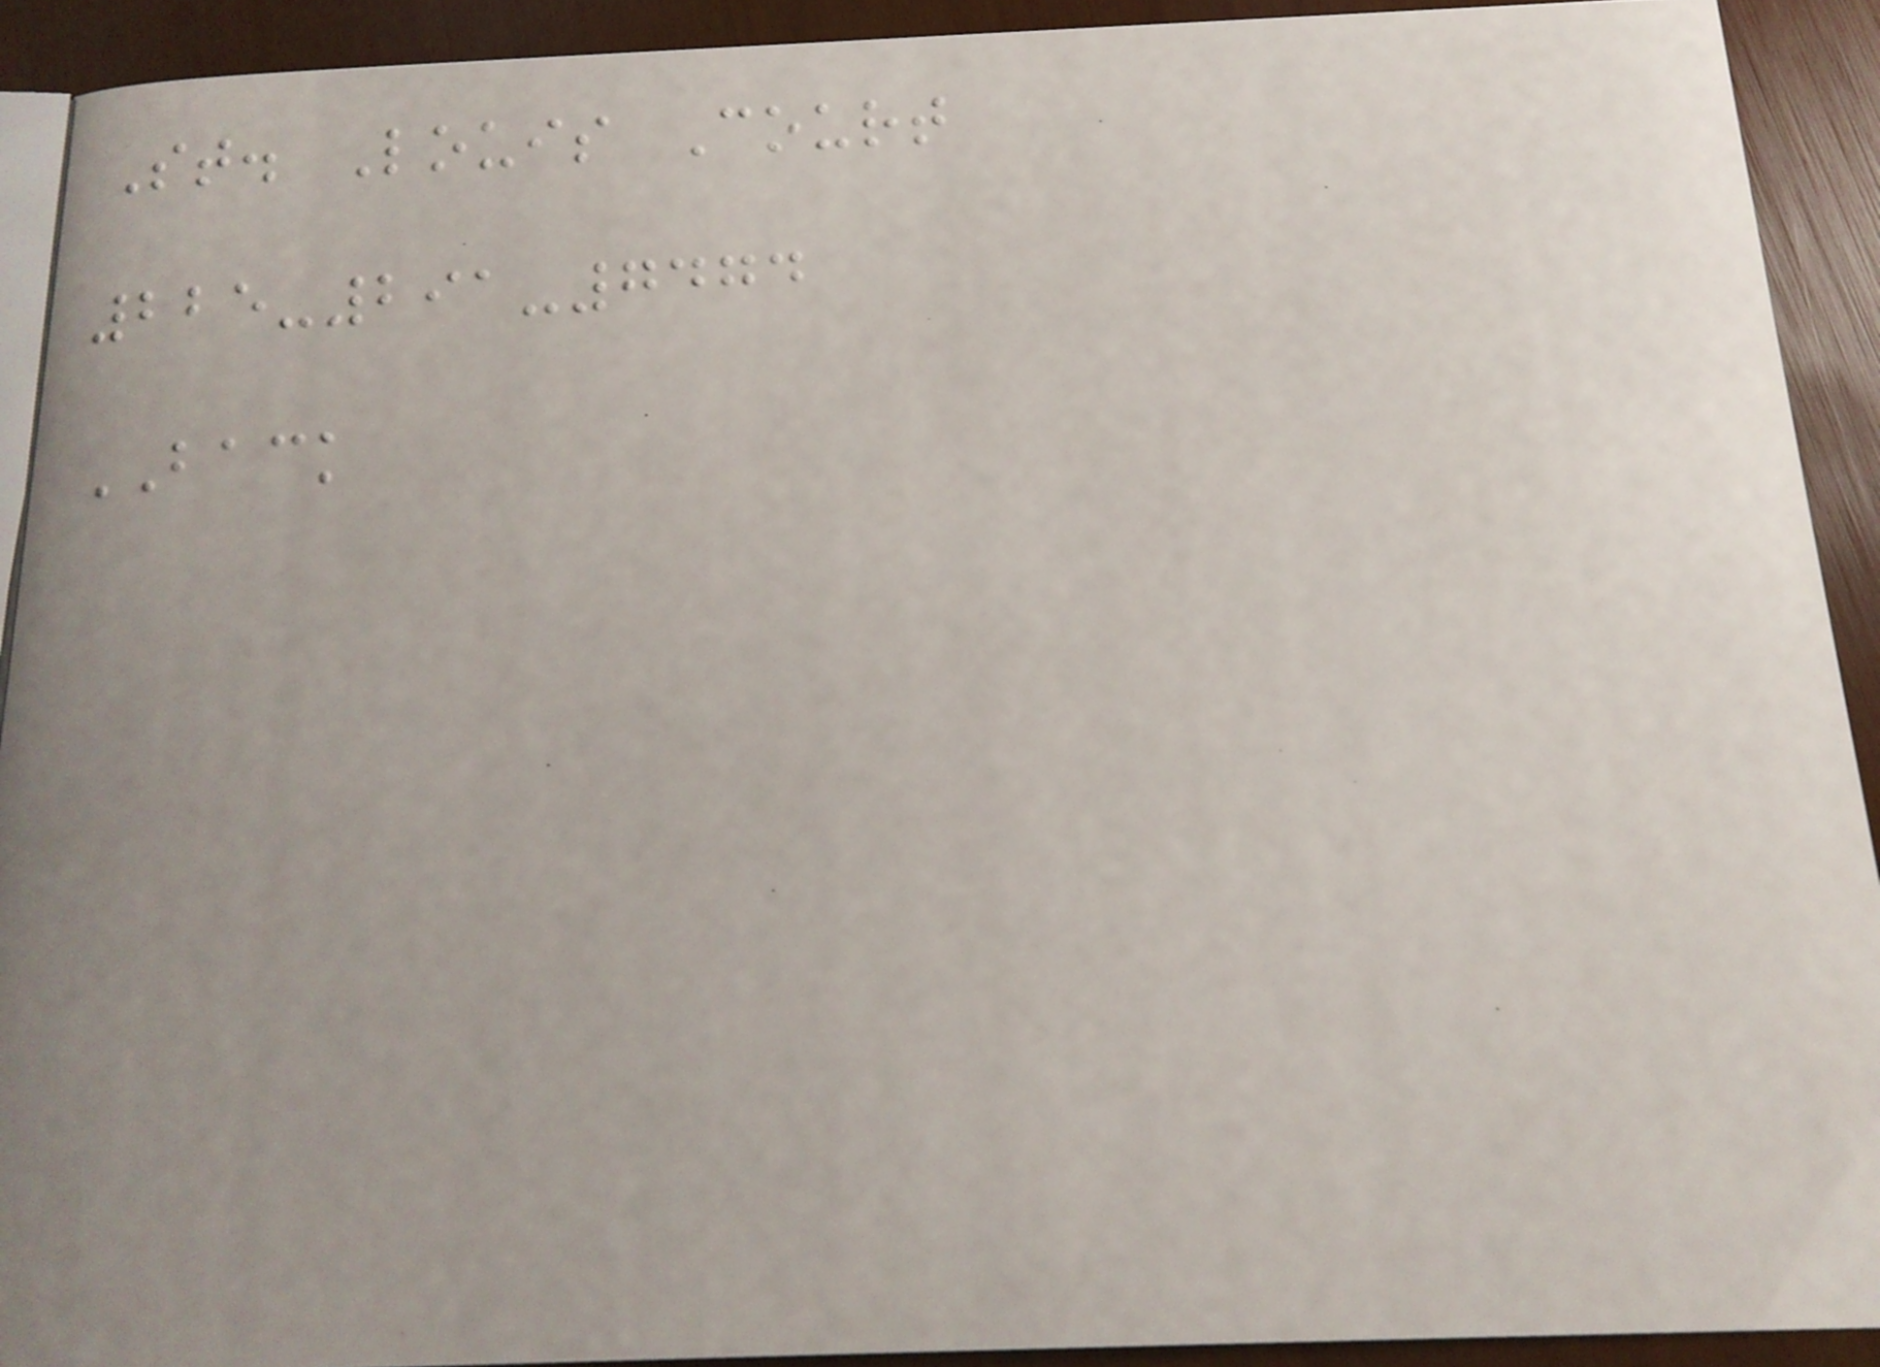St. Louis Court
225-291-7474
BACK
